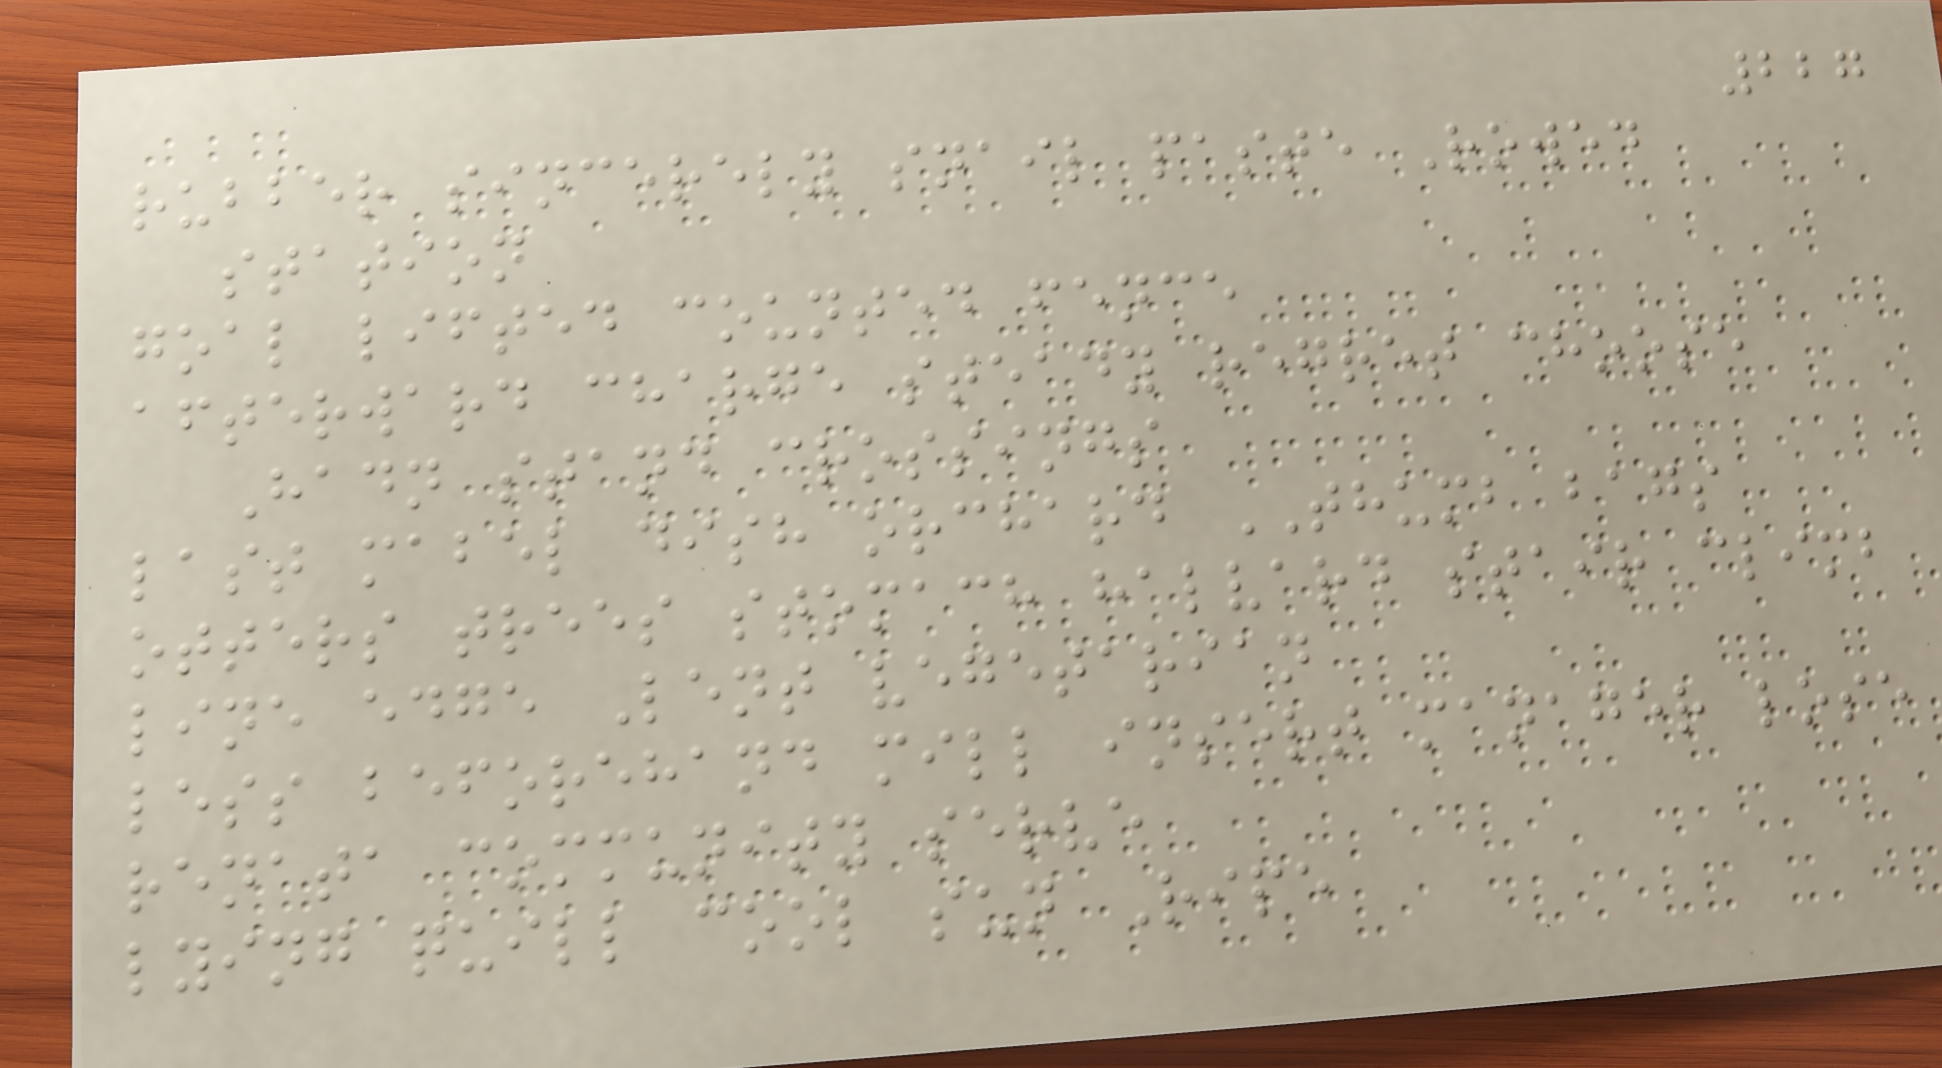227
rubber sincerely snail paste Rowed
station
goal lifted counted fence
afterward charge steady regret choose
Hadn stand crossings
last mabel dish orchard THUMB bags
otters trees stomach halvard stair climb
line edge Lent vegetarian
less beforehand mill insert manager lose
renata community serve
lying quill cool sun Ripe
